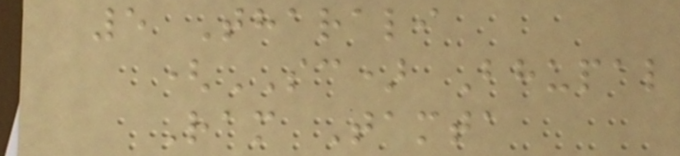5 Tharali
(SC) Bhupal
Ram Tamta
